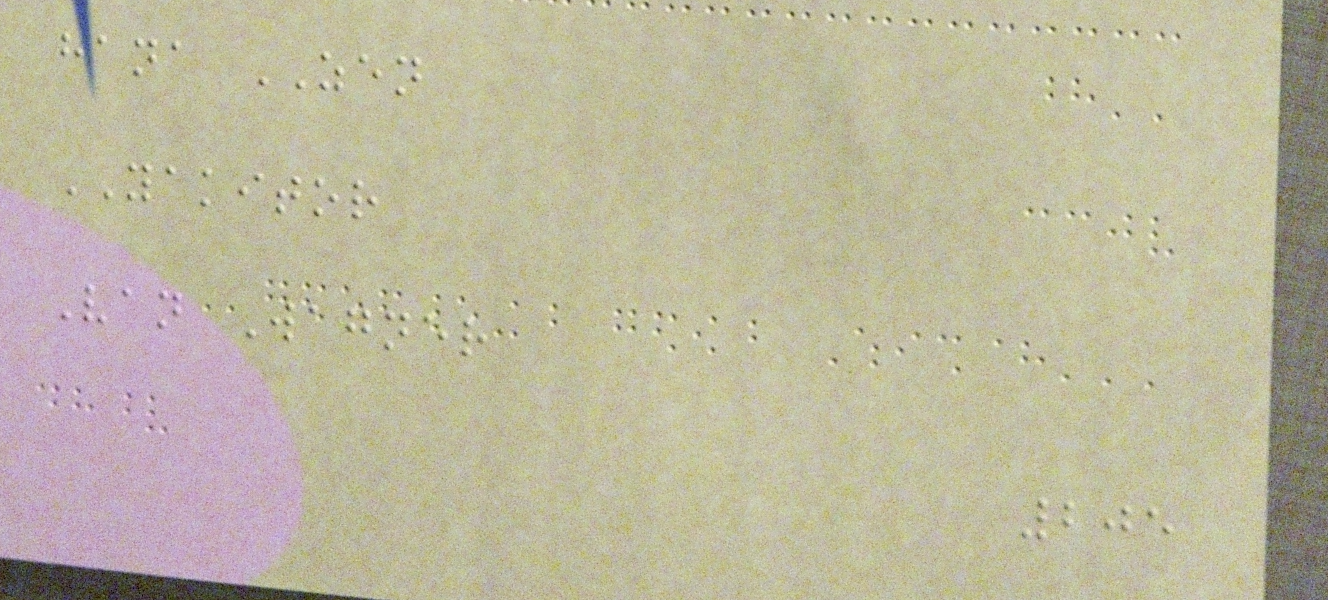hana ZEN
YAKITOR
Van Wagner
205
